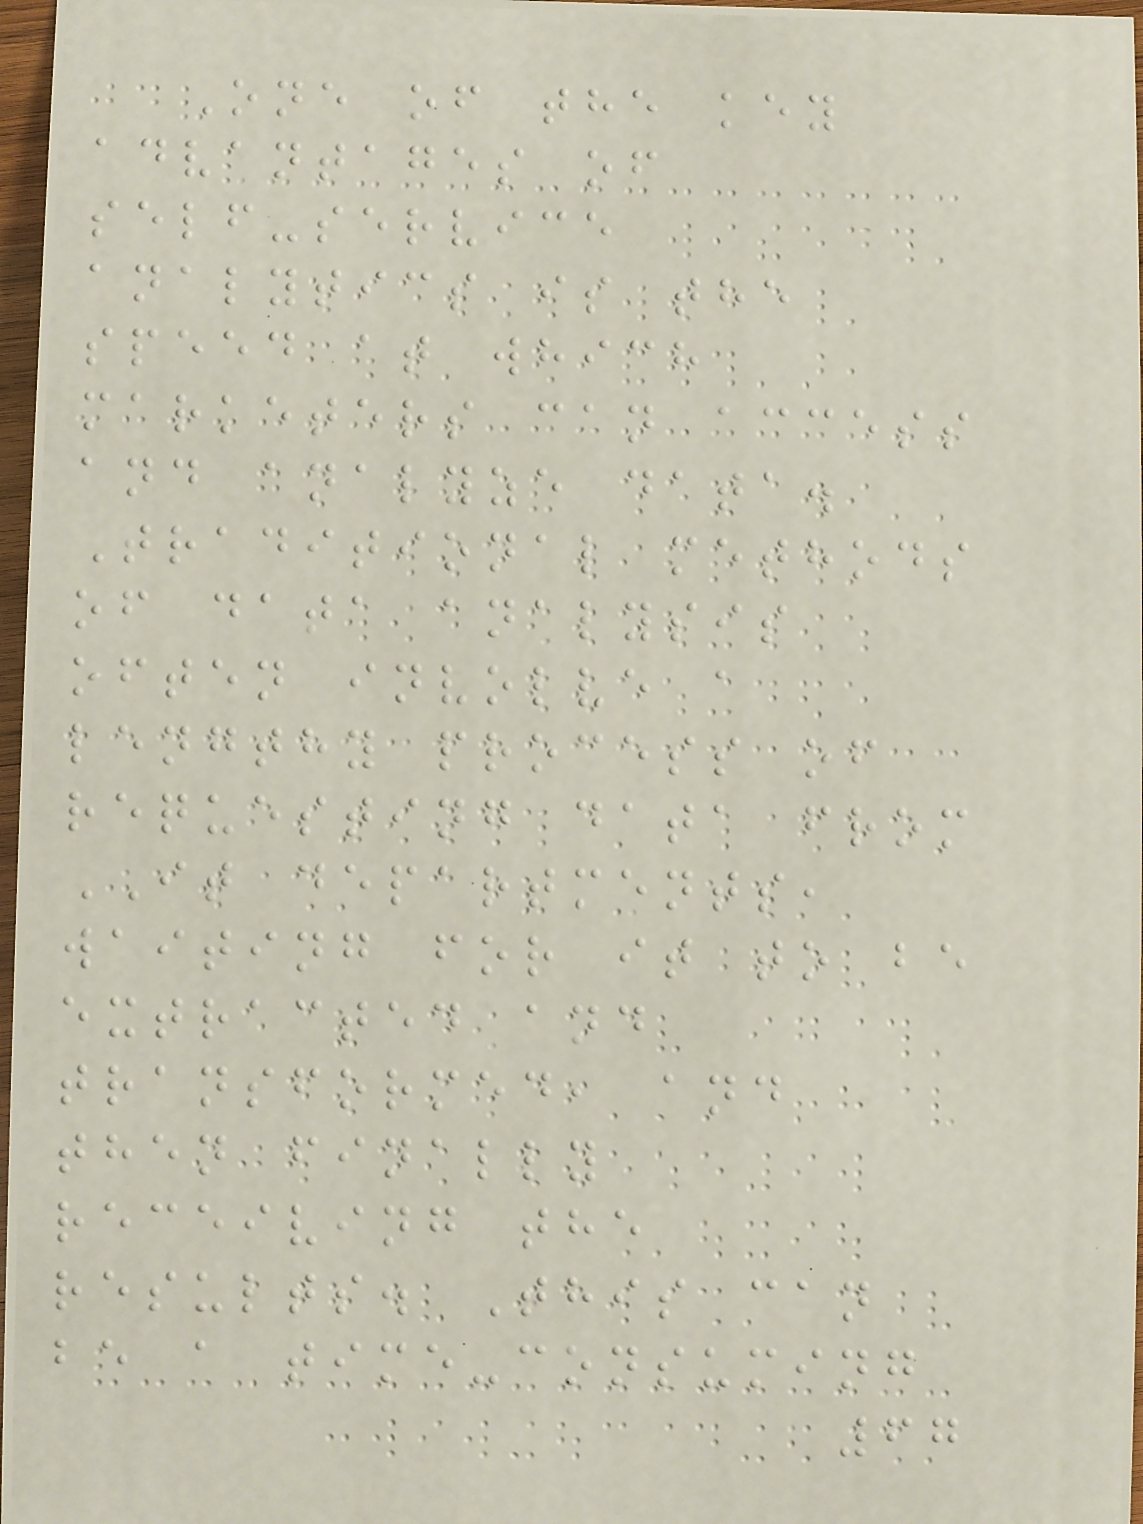One of the key
advantages of
self-service
analytics is the
speed at which
marketers can access
and analyze data.
Traditional methods
of data analysis
often involve a
lengthy process of
requesting data from
IT departments,
waiting for it to be
extracted and
transformed, and
then finally
receiving the
results. This can
be a time-consuming
67
